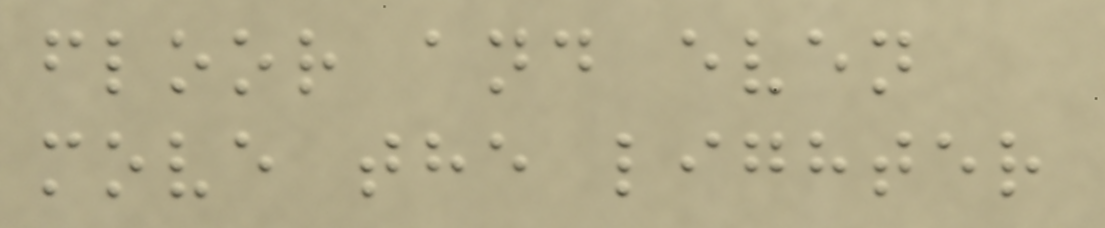floor and even
move the lighter
